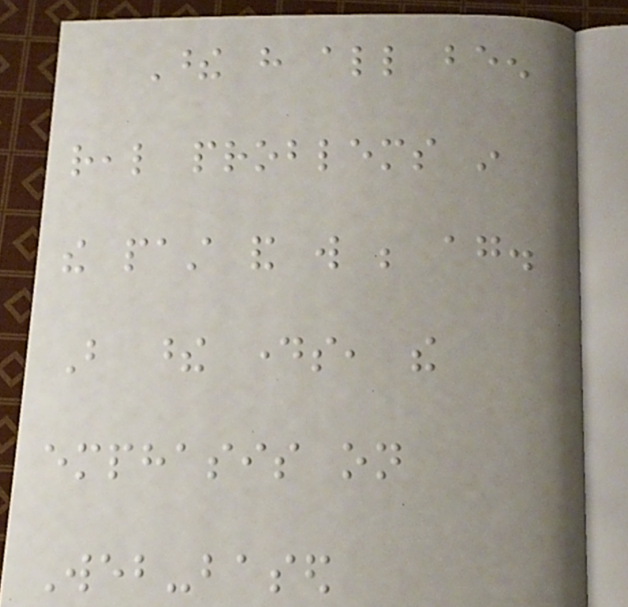These have all been
real problems in
the past and will be again.
But these days, the
emphasis on
Web-based
